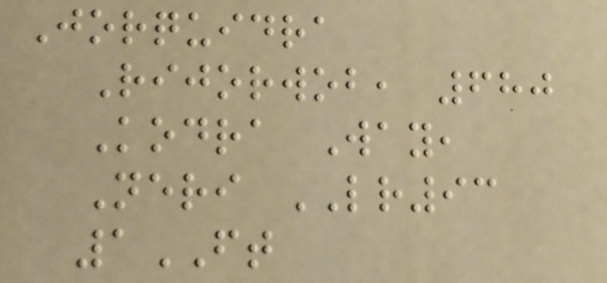Jorquidra
Rijorwob, 680
Kodra Way,
Neri LR93
1FT
